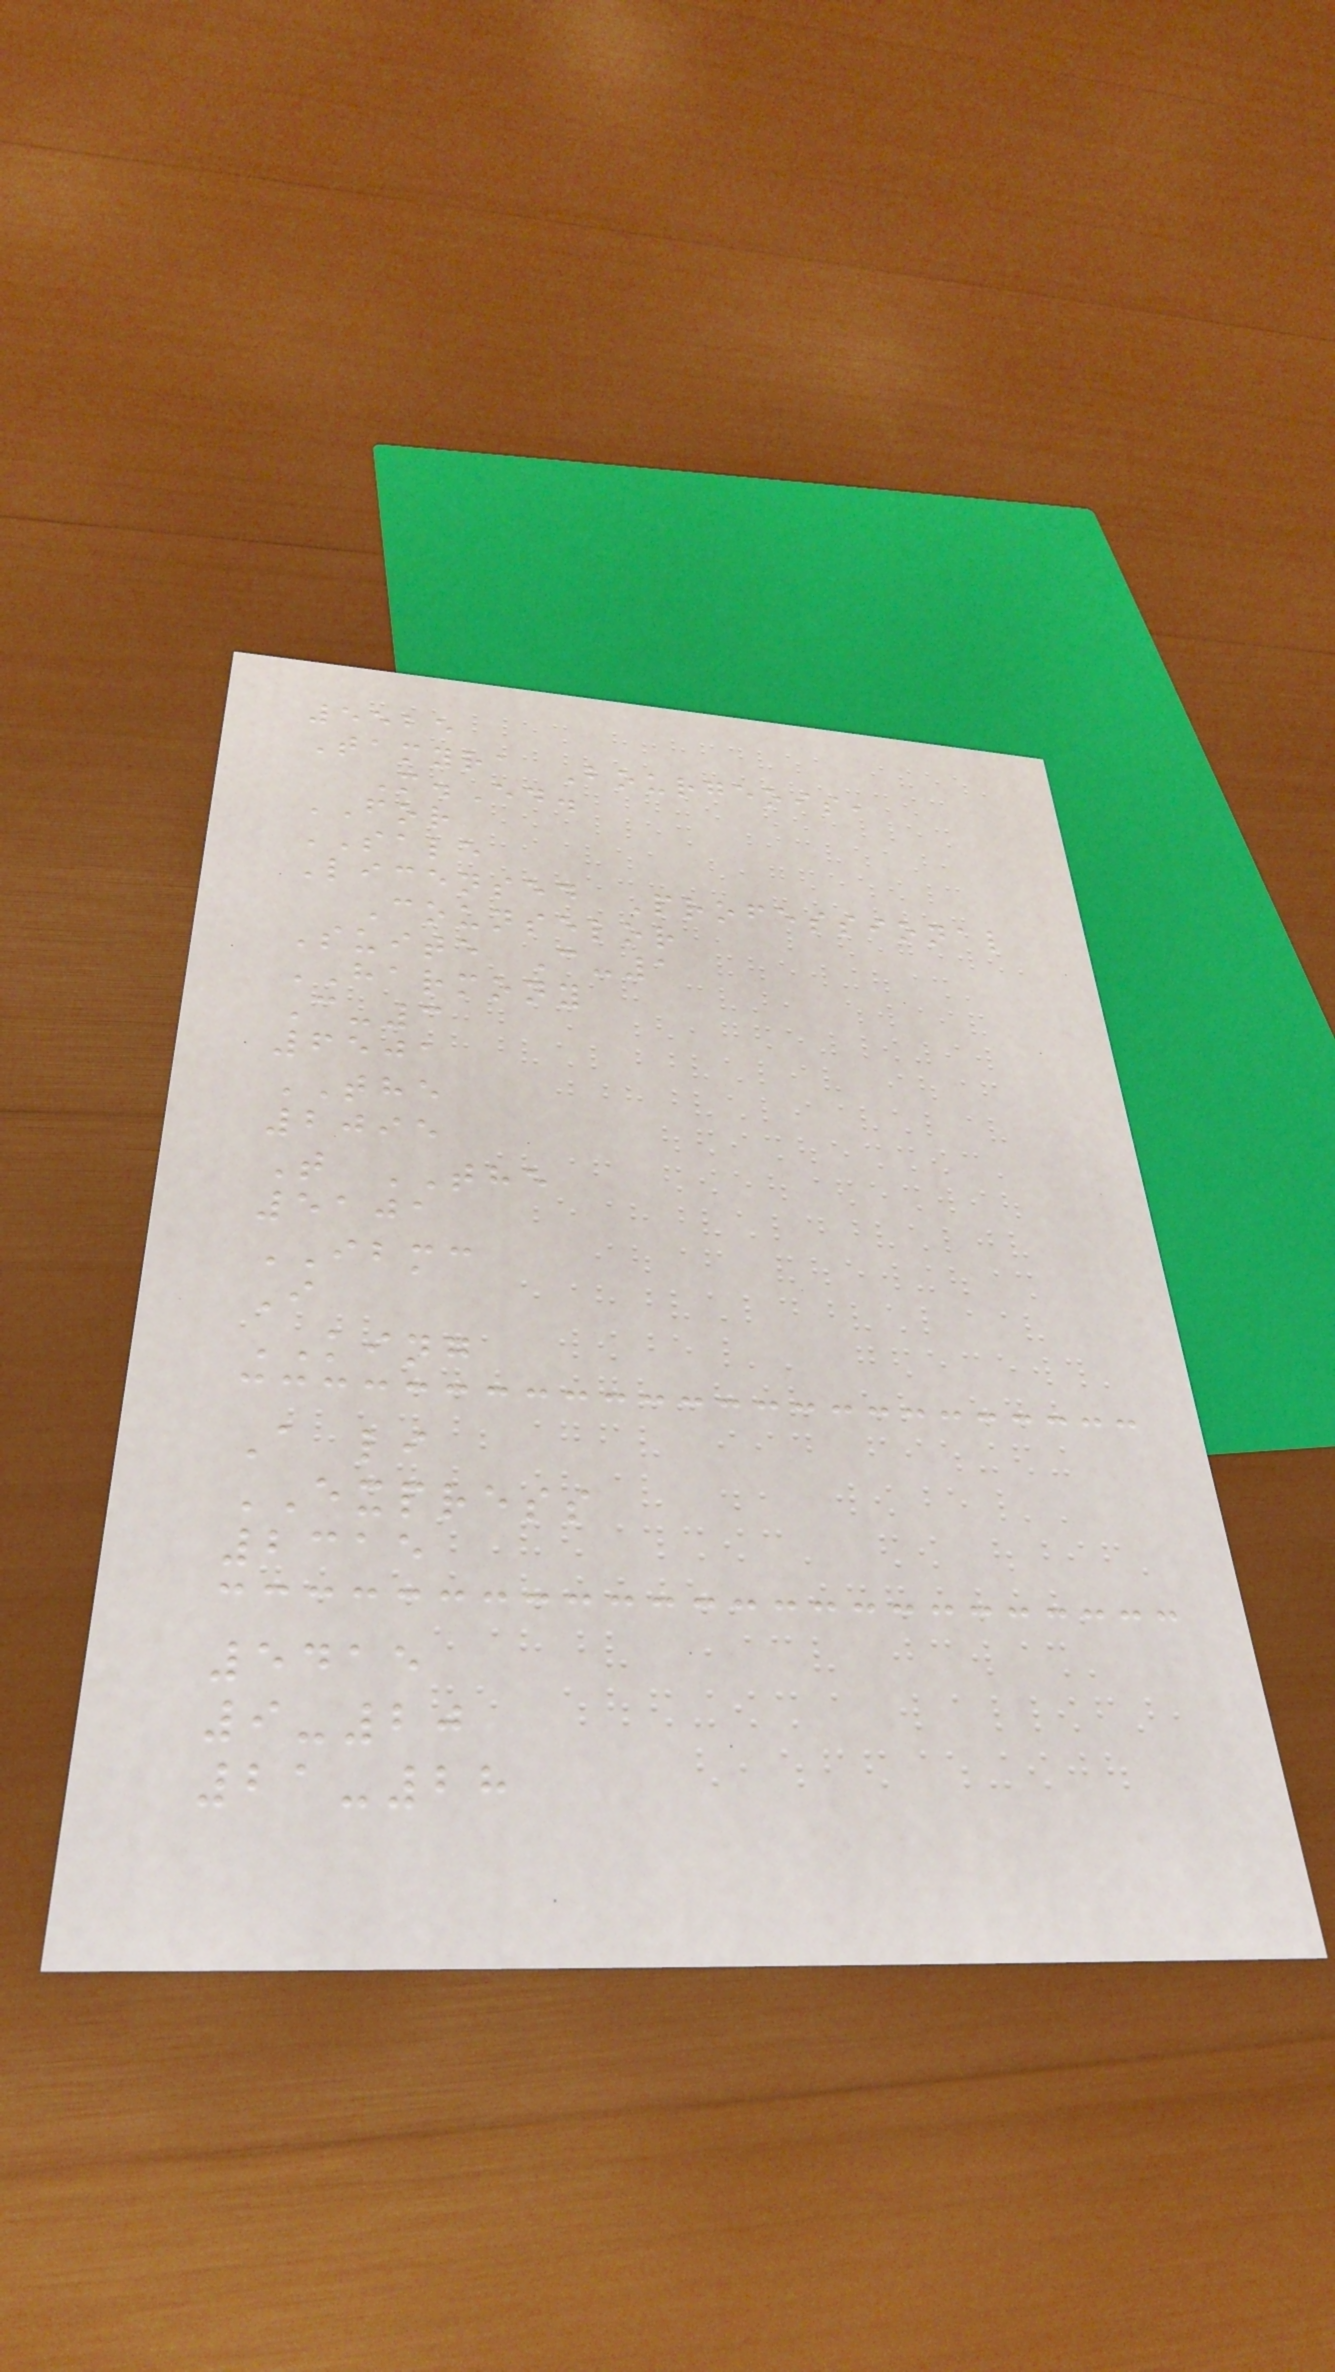5525
Tamyra Bourgeois,
M.Ed.
FOR
SALE
Licensed Professional
Counselor
Suite C-1
HARMONY
C-3
6501
THE
2095
T THE
5101
IBMC
I
KING
A li
EXPRESS
2315
5415
9-20
21-28
